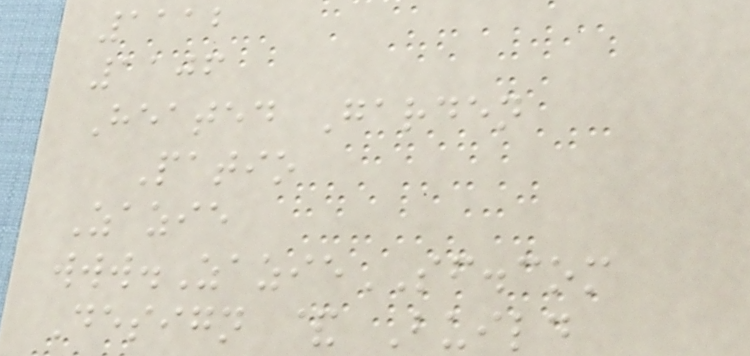1112
1106
Heated Garden
Patio
Zazie
www.ZazieSF.com
Design & Build
